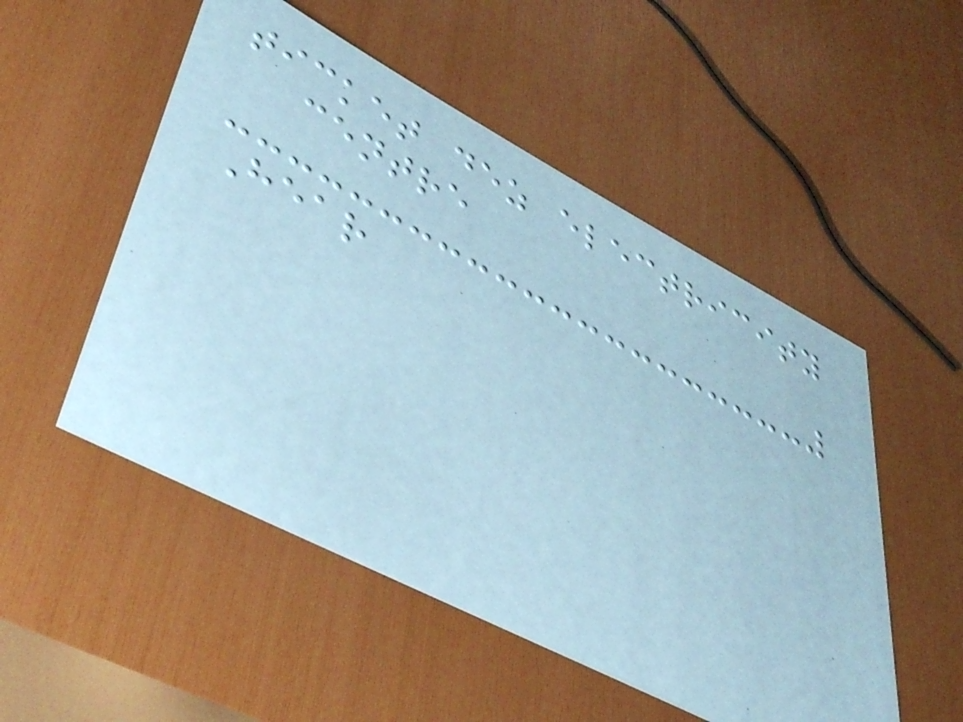ticket dez electricity
centre
Hear
